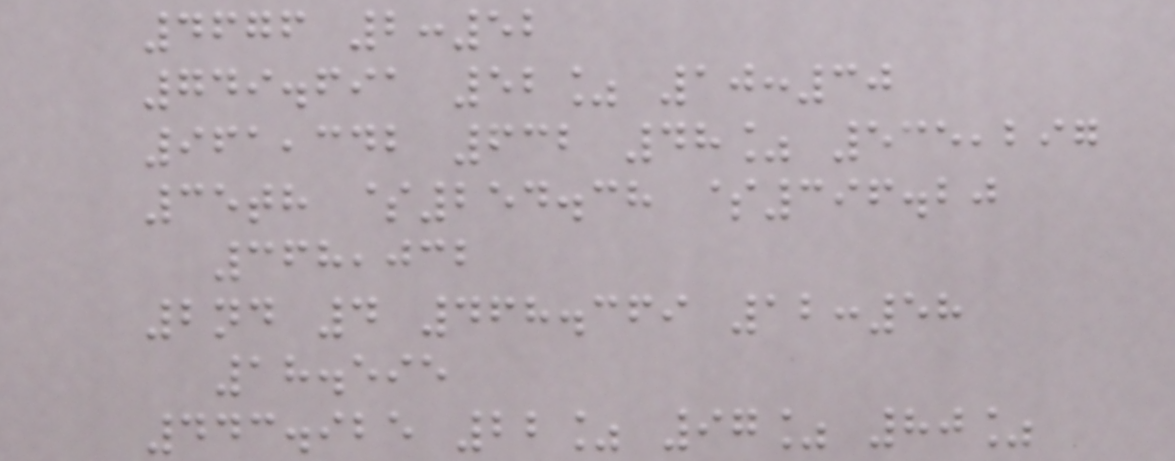4676 2:52
749.691 52% 10:30
961,342 632 48% 535,297
35th $254.38 $396.20
368,032
2nd 4 468.369 12:58
18.595
443.925 22% 97% 80%
